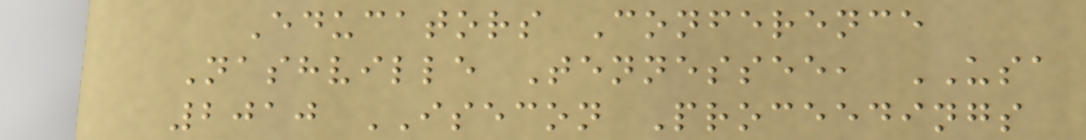Educators Conference
Nashville Tennessee, USA
2010 ISECON Proceedings
